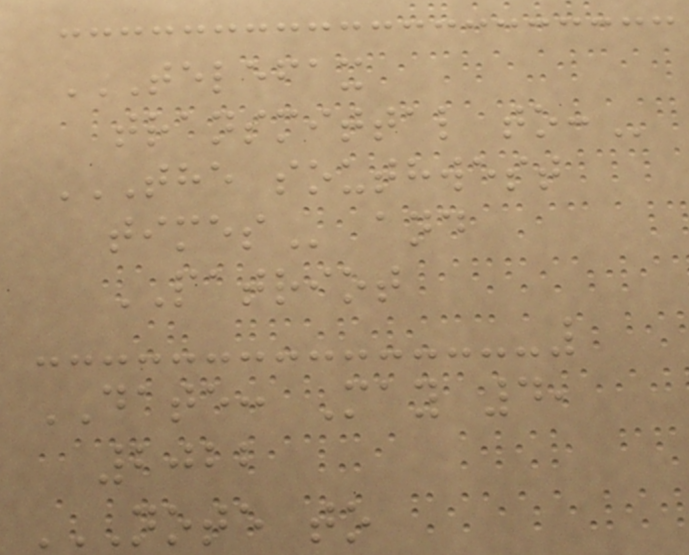TELEFAX
TRANSMITTAL TO:
THE SOUTHWEST
TIMES and
PATRIOT
DATE: May 4,
2022
NOTE TO
